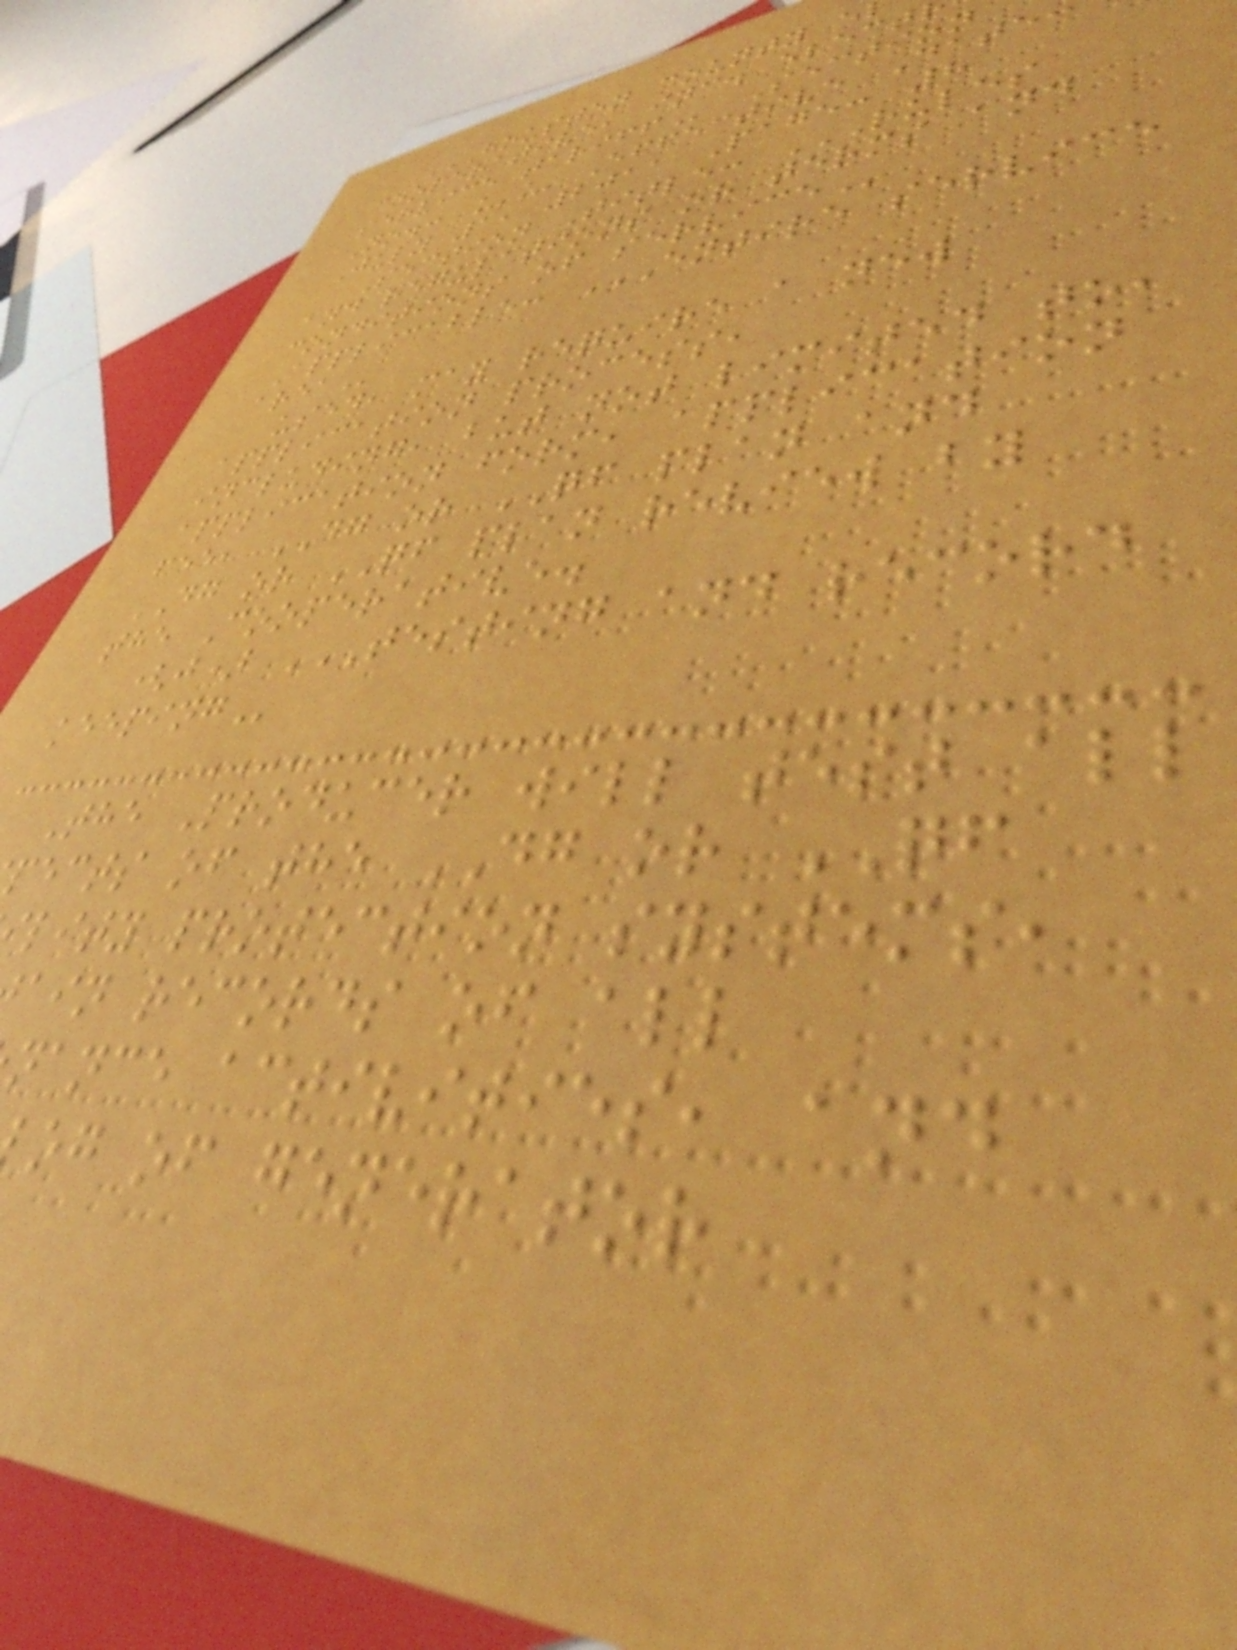cooperative, inc.
service
No.: __ Effective Date
July 1, 2011 Page: 8
Section Title: RULES
and regulations or terms and
conditions of
Applicable: ENTIRE SERVICE
used, may require a new
application process,
including, but not limited to,
application form, application
fee, DG or QF plan and
DG or QF plan review by
the Cooperative.
(j) TESTING AND RECORD
The Producer will test all
pects of the DG or QF
lity protection systems,
ain records of all
nance activities, and
og of generator
